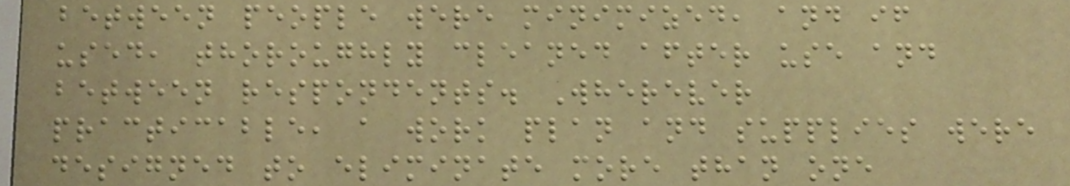between people were minimized, and if
used, thoroughly cleaned after use and
between respondents. Wherever
practicable, a work plan and supplies were
designed to eliminate more than one
